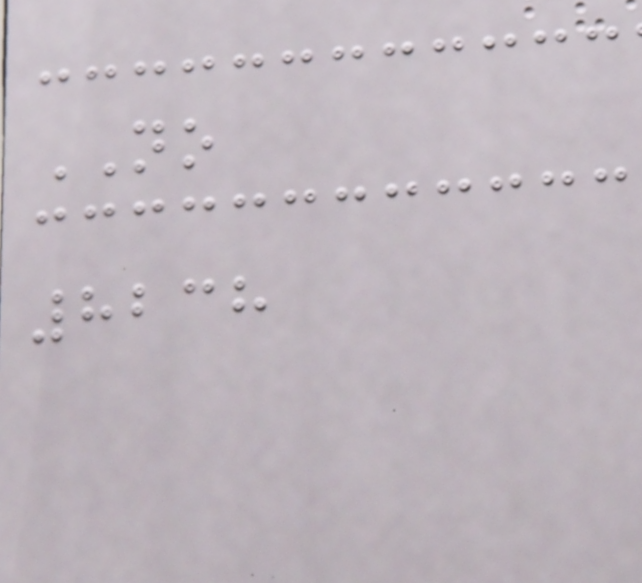NO
8238
